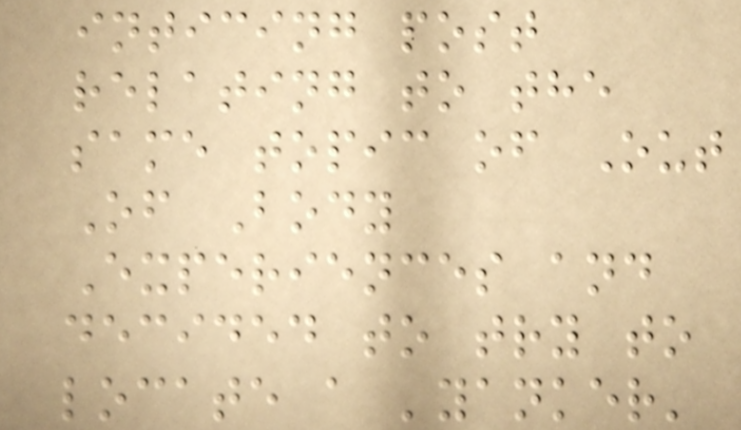inticing post
relating to the
same topic of Out
Of Body
Experiences and
decided to try to
locate a 'yanker'
